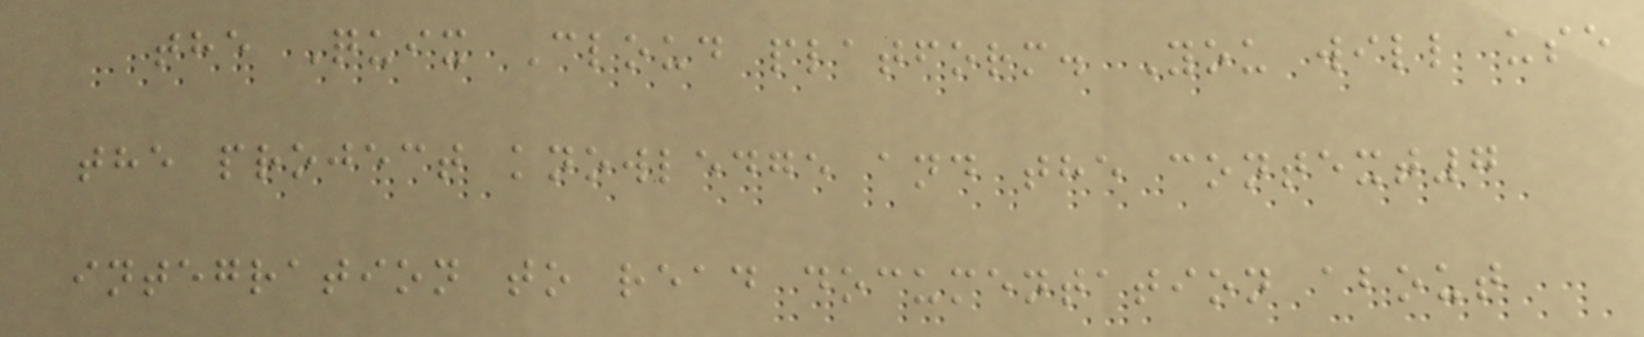the Quix Cloud platform. You will use
the project knowledge and the context7
integration to read documentation about
